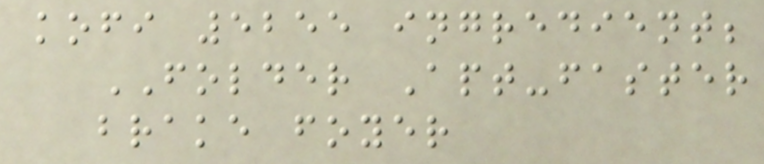kofi 5255 ingredient;
FOLDER Apt-faster
brake foyer
